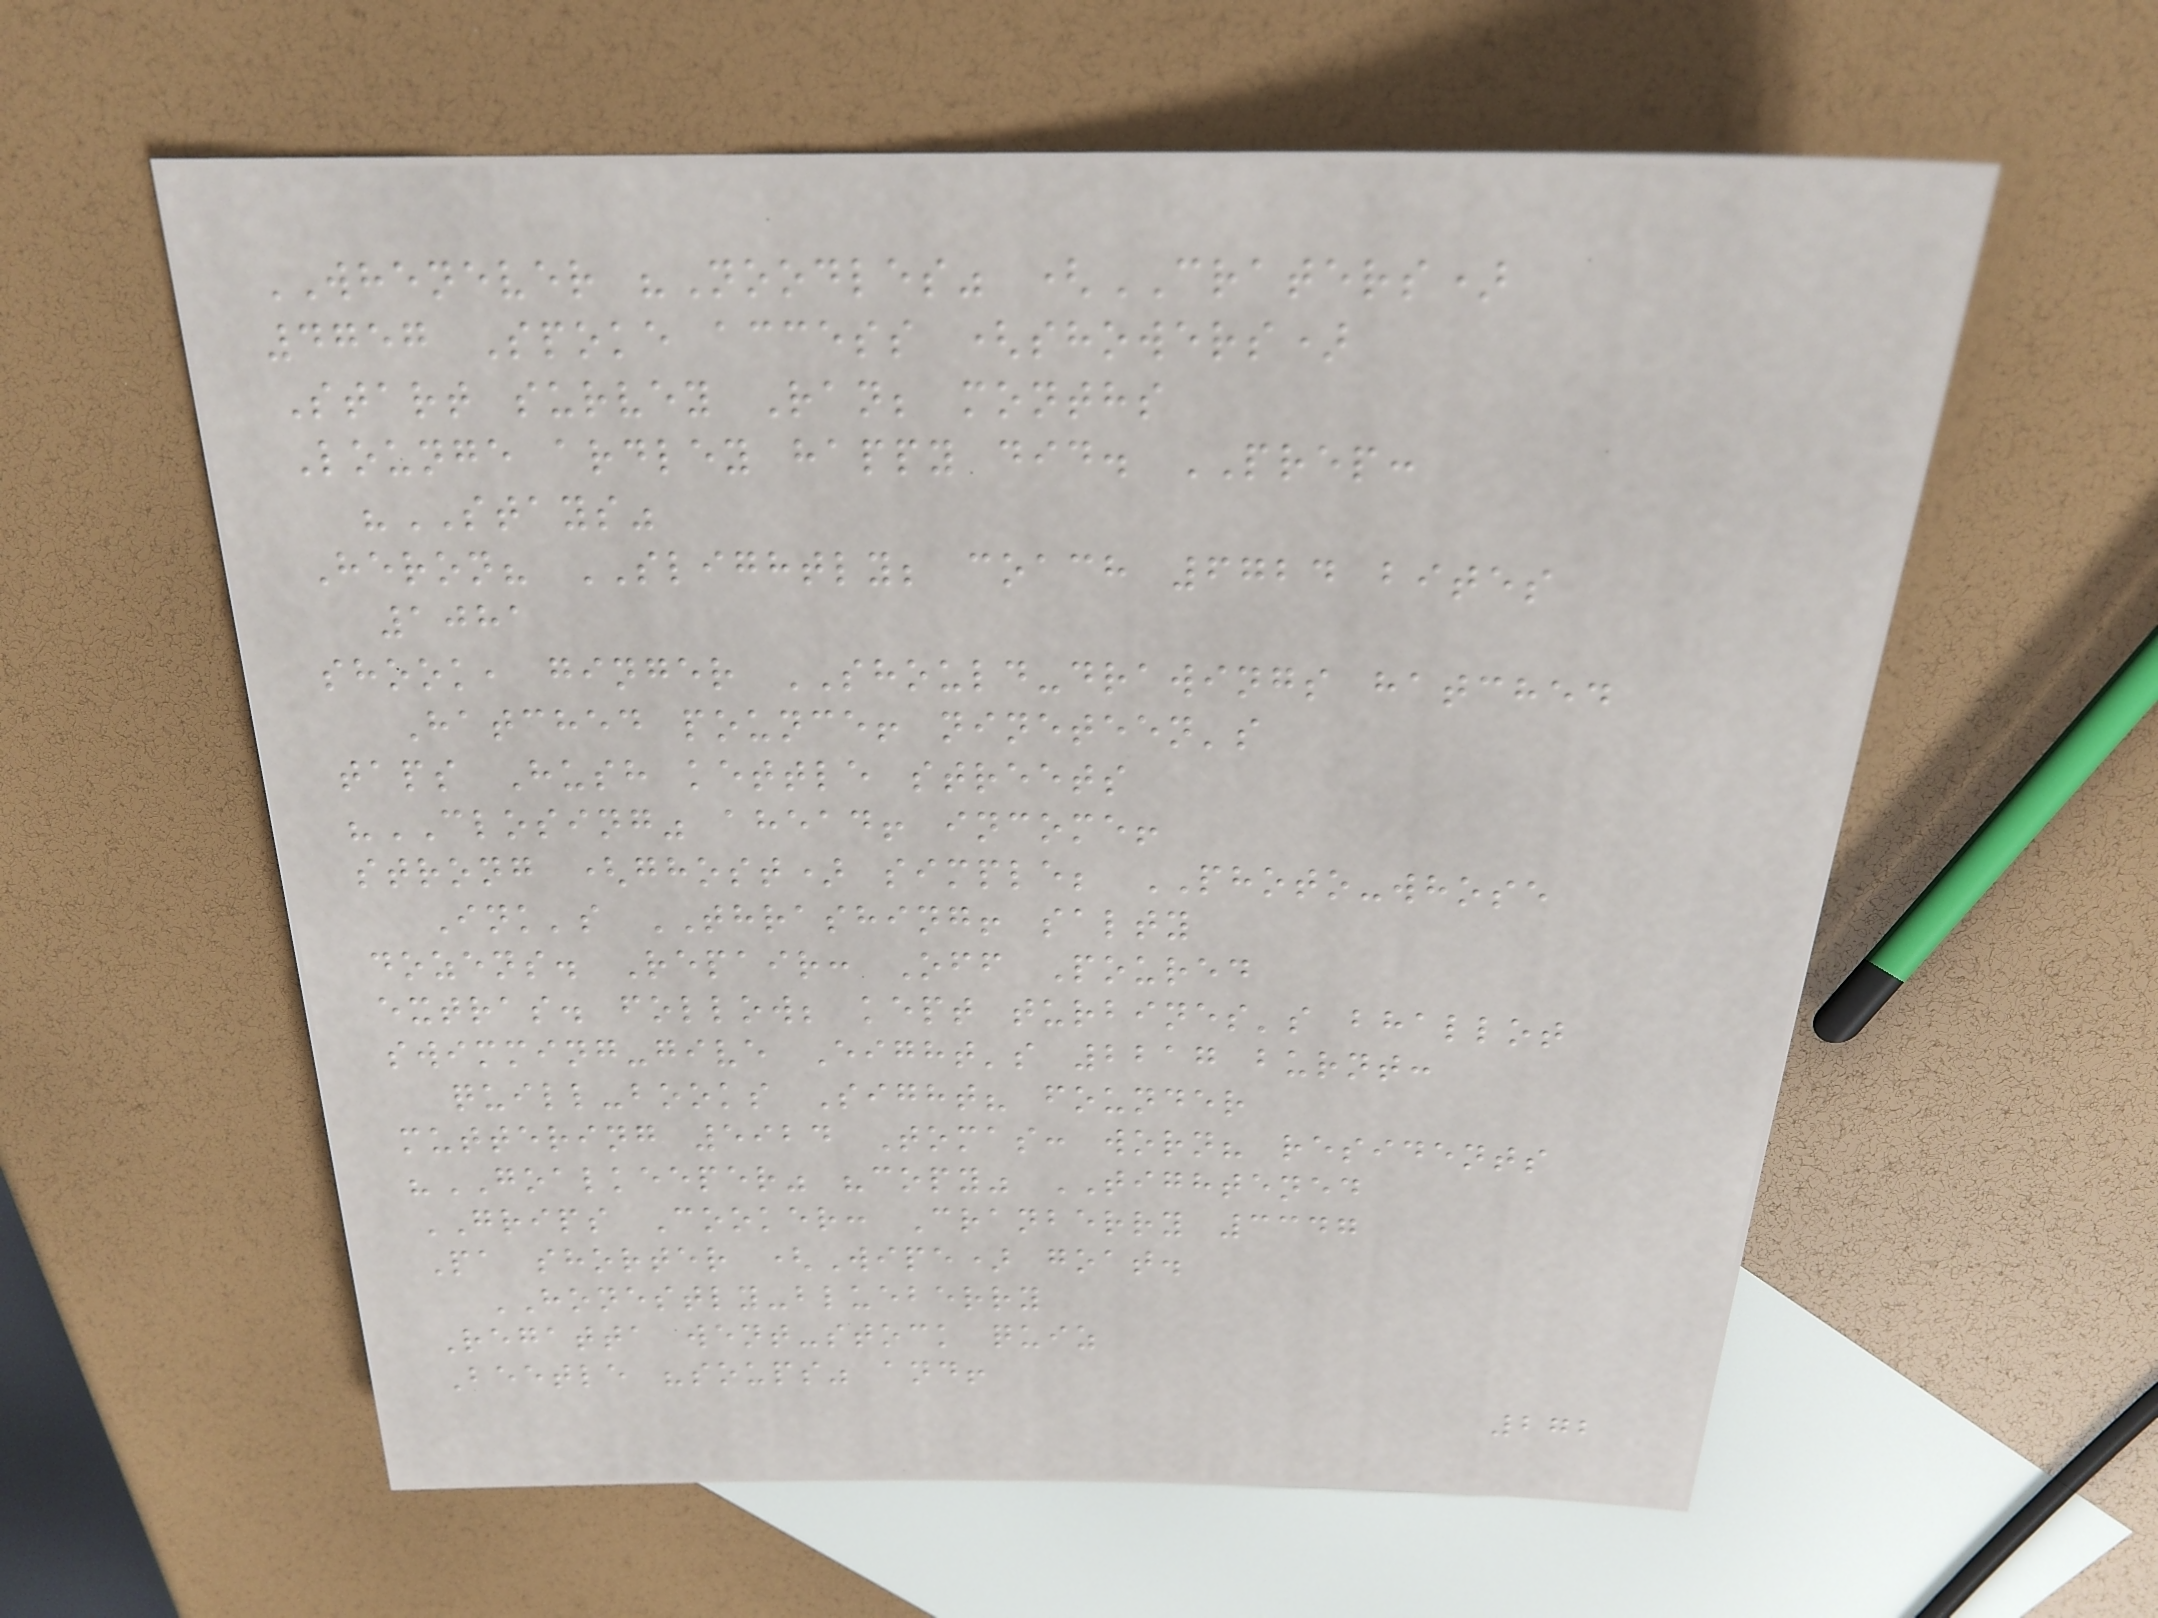WHENEVER "Noodles" (CRATERS)
4757 Spoke access (showers)
Start survey Ran; months
Lounge ardley happy did. PREP:
"STAYS"
Heron? SLIGHTLY; coach 6724 bites
1081
shook, ginger SHOULD-drawings hatched
Hatched pounce! nineteen's
taps Hush kettle streets
"CLOSING" ahead! income!
strong (ghost) simple; PHOTO-whose
Ink's THRASHING! salty
dozens. Repair: Off Poured
extras. follow; kept turbines's bhallot
swimming-give Eight's 2217 burnt:
quill-books Sight? founder
muttering 5924 Tomas: worn? residents
"GOALKEEPER" "copy" TIGHTENED
GRIPS Cooker: Cranberry 3347
Pa shorter (Wipe) goat.
HONESTLY-blueberry
Regatta went-stock quiz
Beetle "soups" and!
272
